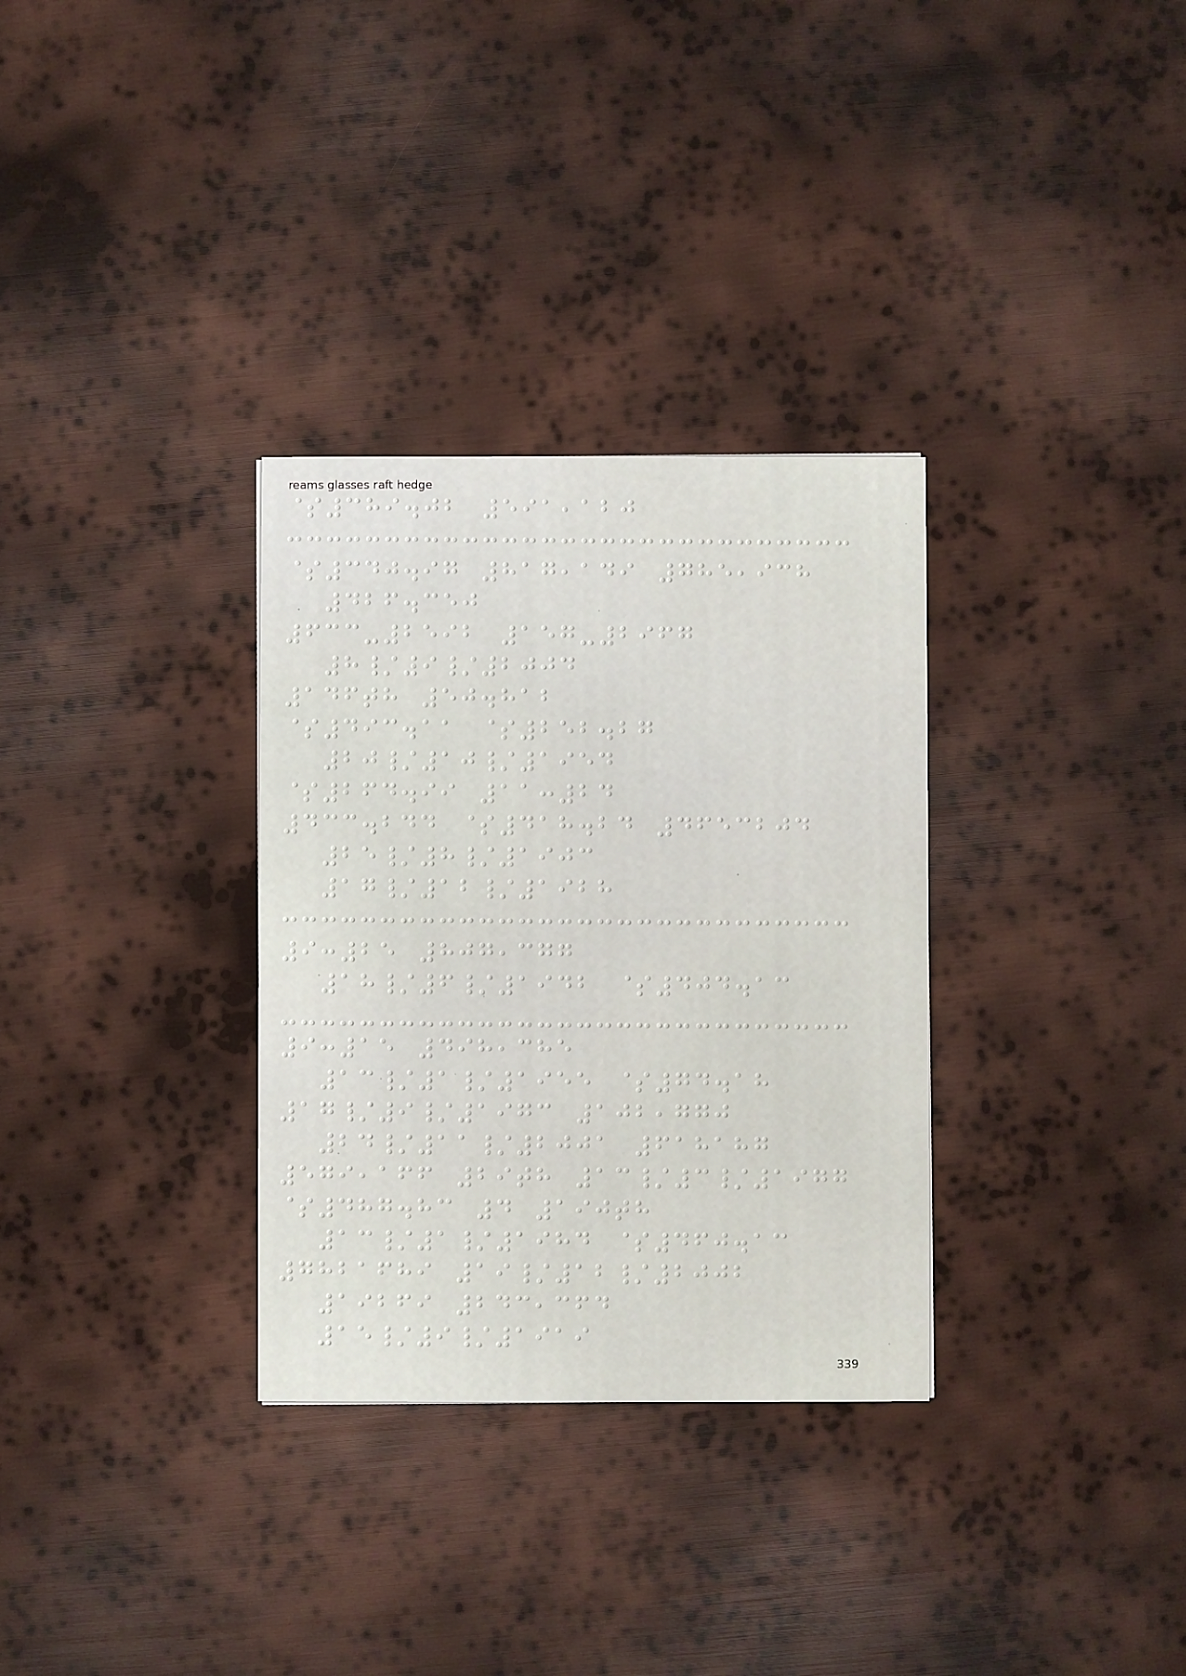$389.02 591,120
$340.97 817,149 785,938
426.350
633-2592 157-2967
8/9/2004
146th 50.812
$493.11 $252.27
20/10/1954
$264.99 11:24
433.244 $418.24 4653204
25/8/1903
17/12/1928
9:25 807,377
18/6/1942 $404.13
9:15 498,385
13/1/1955 $74.18
17/9/1973 102,770
24/11/2001 618187
579,166 29th 13/3/1977
$487.83 4 190th
13/1/1984 $460.13
7821689 19/12/2002
19269 243,364
15/9/1919
